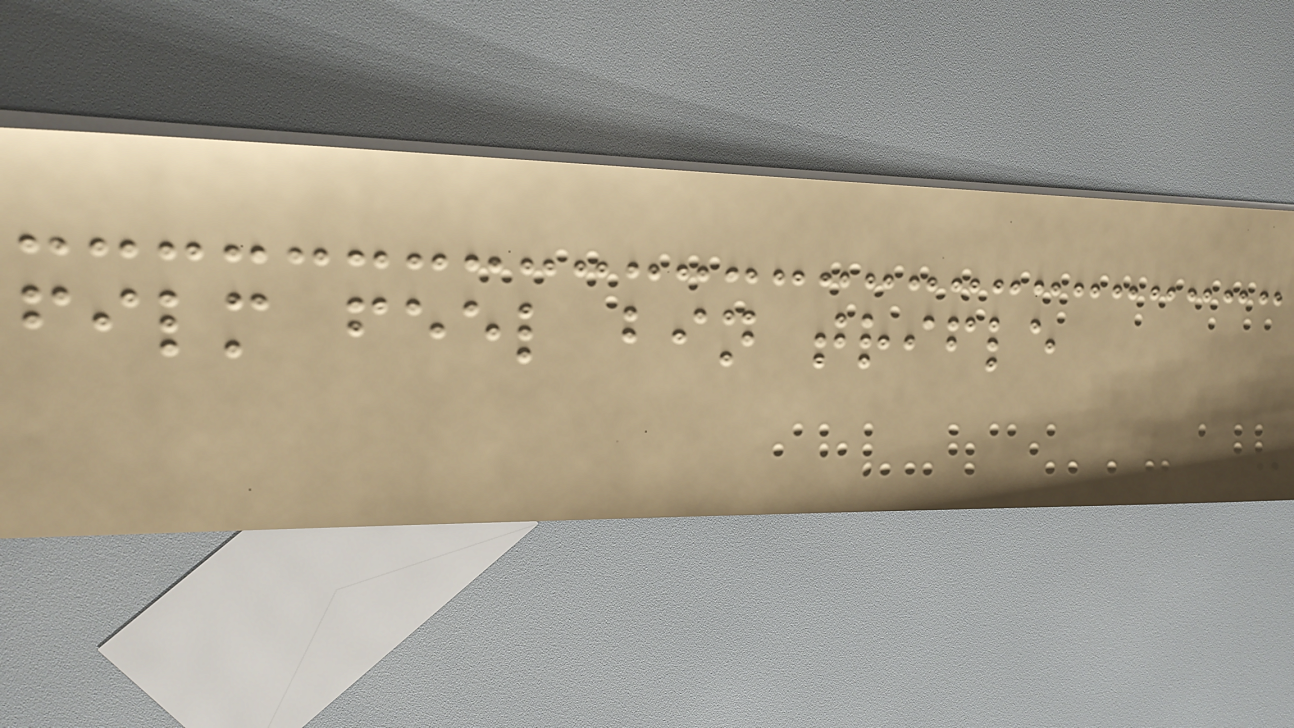film feel bin trifle
